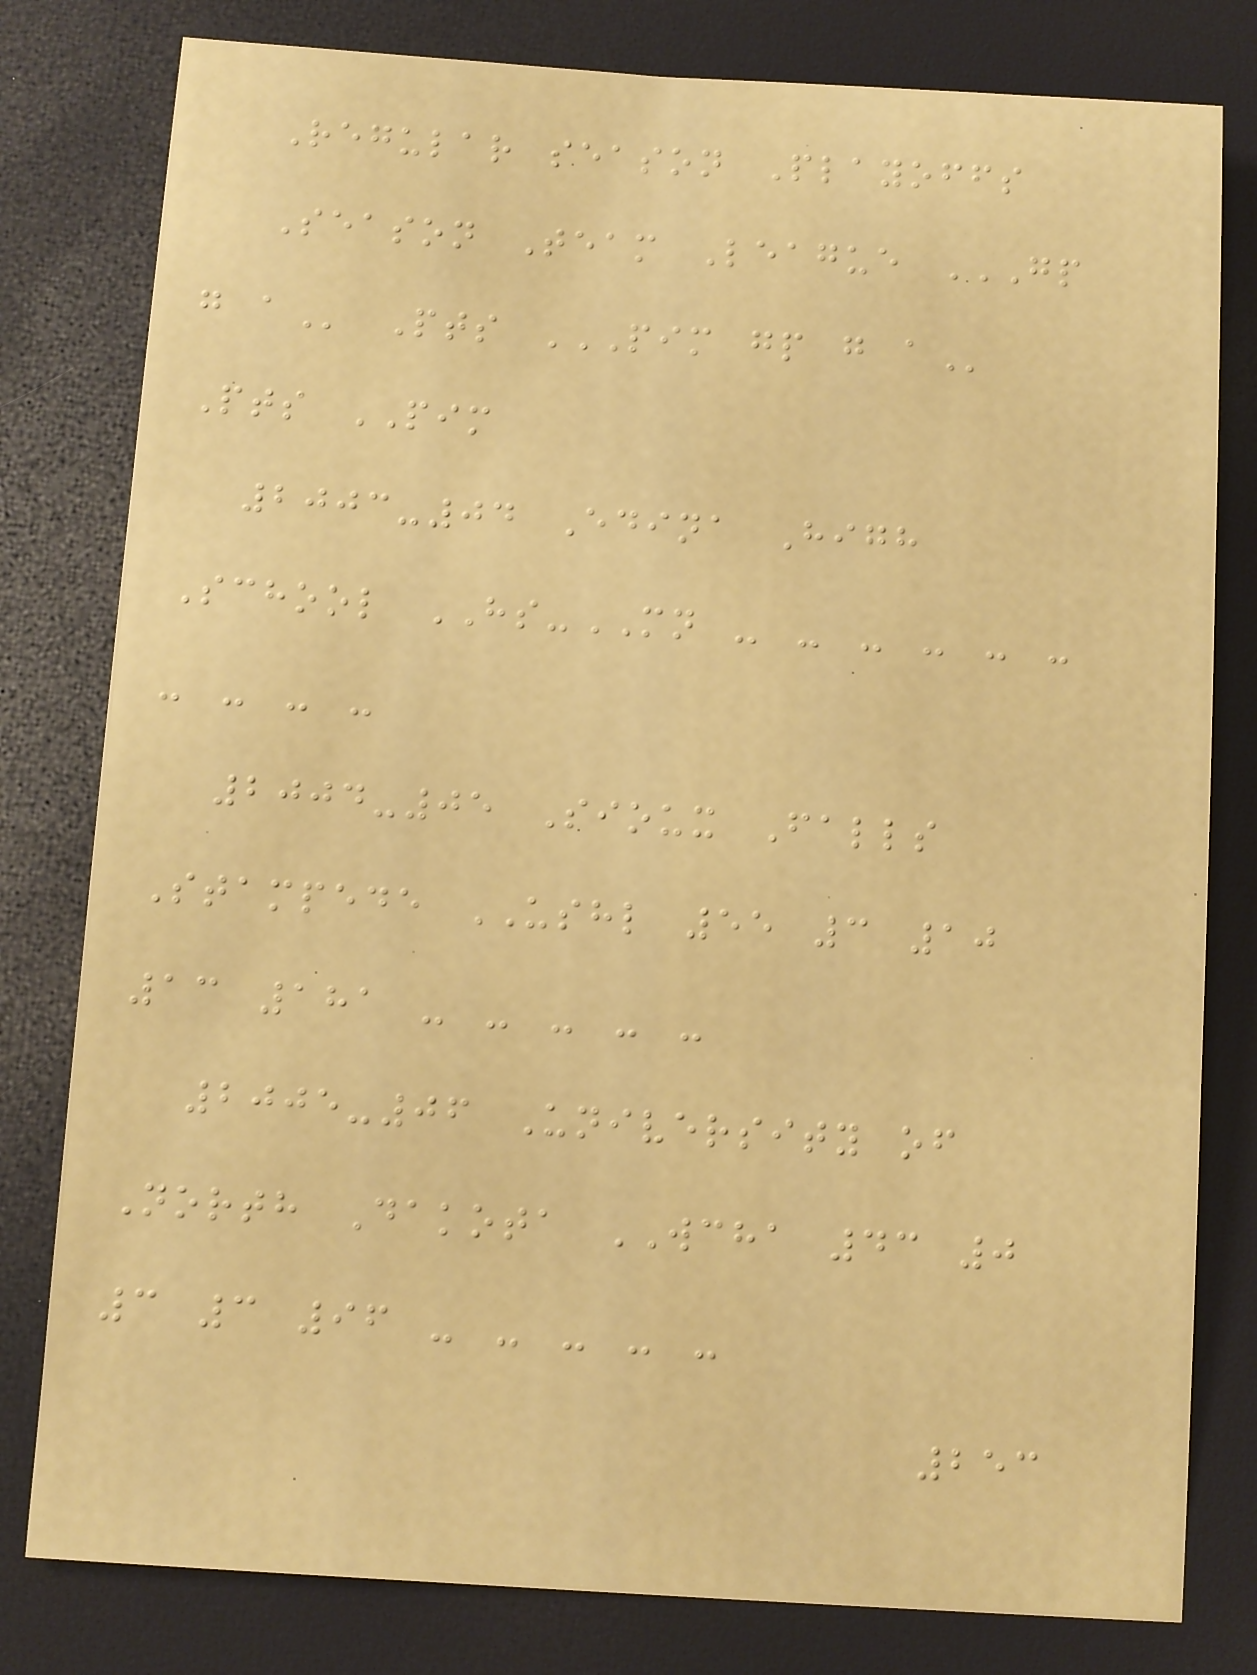Regular season Playoffs
Season Team League GP
G A Pts PIM GP G A
Pts PIM
2003-04 Edina High
School HS-MN - - - - - -
- - - -
2004-05 Sioux Falls
Stampede USHL 55 3 10
13 181 - - - - -
2005-06 University of
North Dakota WCHA 43 0
3 3 96 - - - - -
253
